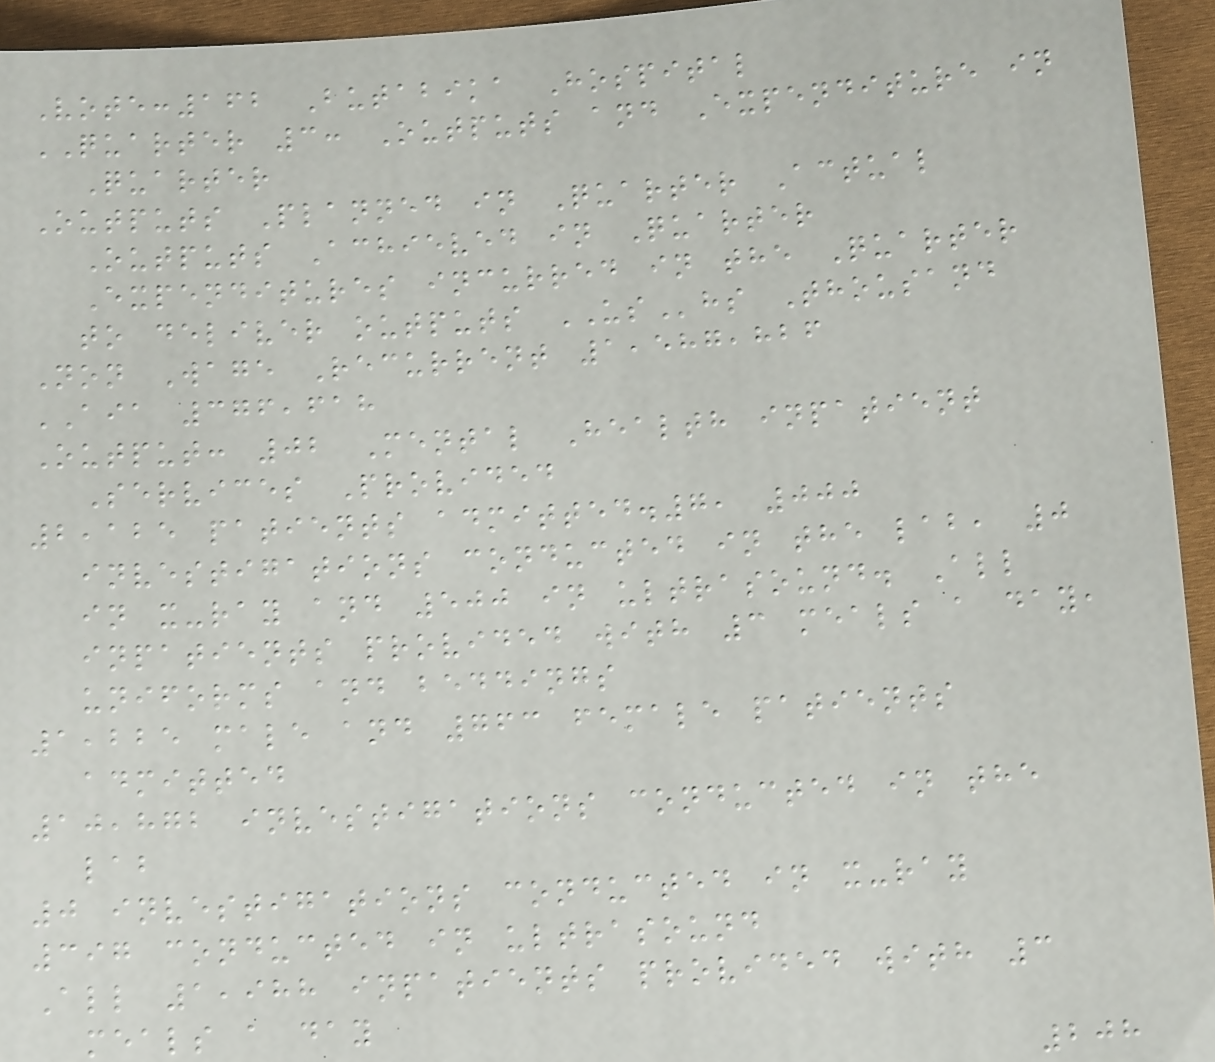Vote:162 Butabika Hospital
QUARTER 3: Outputs and Expenditure in
Quarter
Outputs Planned in Quarter Actual
Outputs Achieved in Quarter
Expenditures incurred in the Quarter
to deliver outputs UShs Thousand
Non Wage Recurrent 1,587,826
AIA 376,618
Output: 02 Mental Health inpatient
Services Provided
2,125 patients admitted.7, 000
investigations conducted in the lab, 0
in x-ray and 500 in ultrasound. All
inpatients provided with 3 meals a day,
uniforms and beddings
1,225 male and 763 female patients
admitted
10,872 investigations conducted in the
lab
0 investigations conducted in x-ray
397 conducted in ultrasound
All 1,988 inpatients provided with 3
meals a day
208
